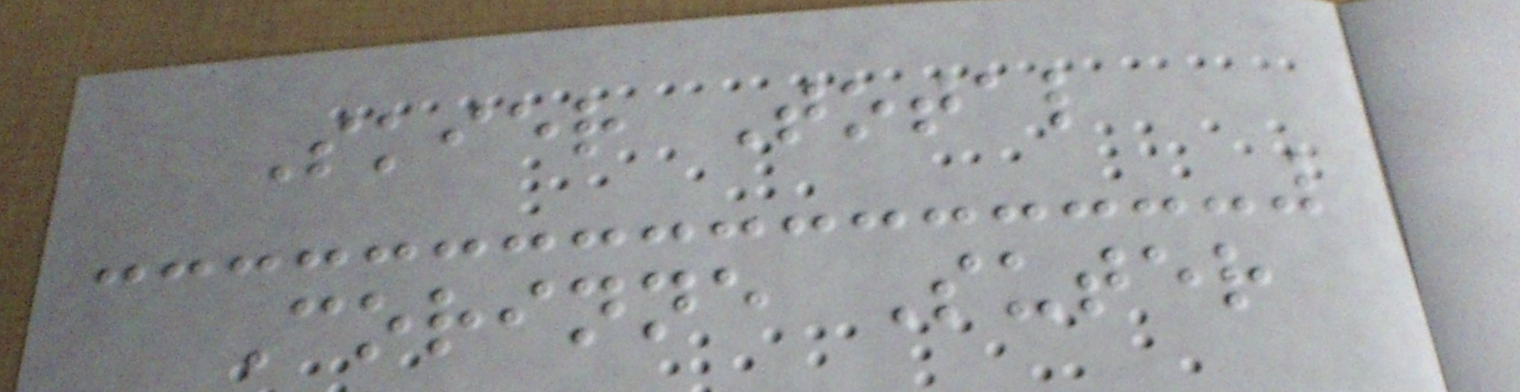Skier Total
Corinne Suter
